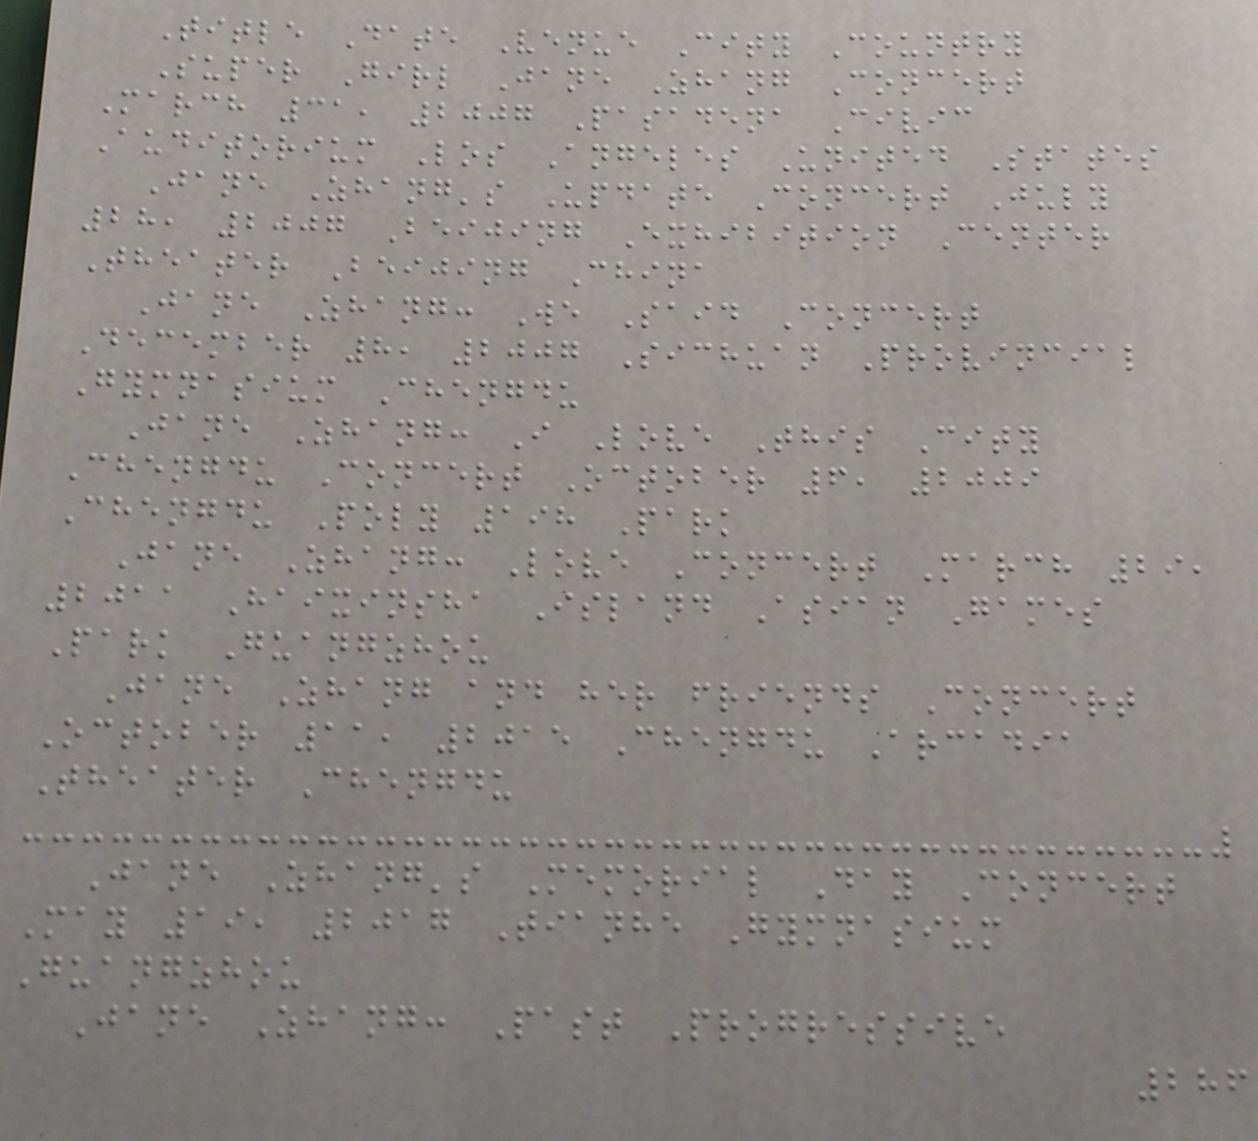Title Date Venue City Country
Super Girl Jane Zhang Concert
March 31, 2007 Pasadena Civic
Auditorium Los Angeles United States
Jane Zhang's Update Concert July
28, 2007 Beijing Exhibition Center
Theater Beijing China
Jane Zhang: We Said Concert
December 8, 2007 Sichuan Provincial
Gymnasium Chengdu
Jane Zhang: I Love This City
Chengdu Concert October 6, 2009
Chengdu Poly 198 Park
Jane Zhang: Love Concert March 29,
2011 Haixinsha Island Asian Games
Park Guangzhou
Jane Zhang and her friends Concert
October 11, 2015 Chengdu Arcadia
Theater Chengdu
Jane Zhang's Memorial Day Concert
May 19, 2017 Tianhe Gymnasium
Guangzhou
Jane Zhang: Past Progressive
286
